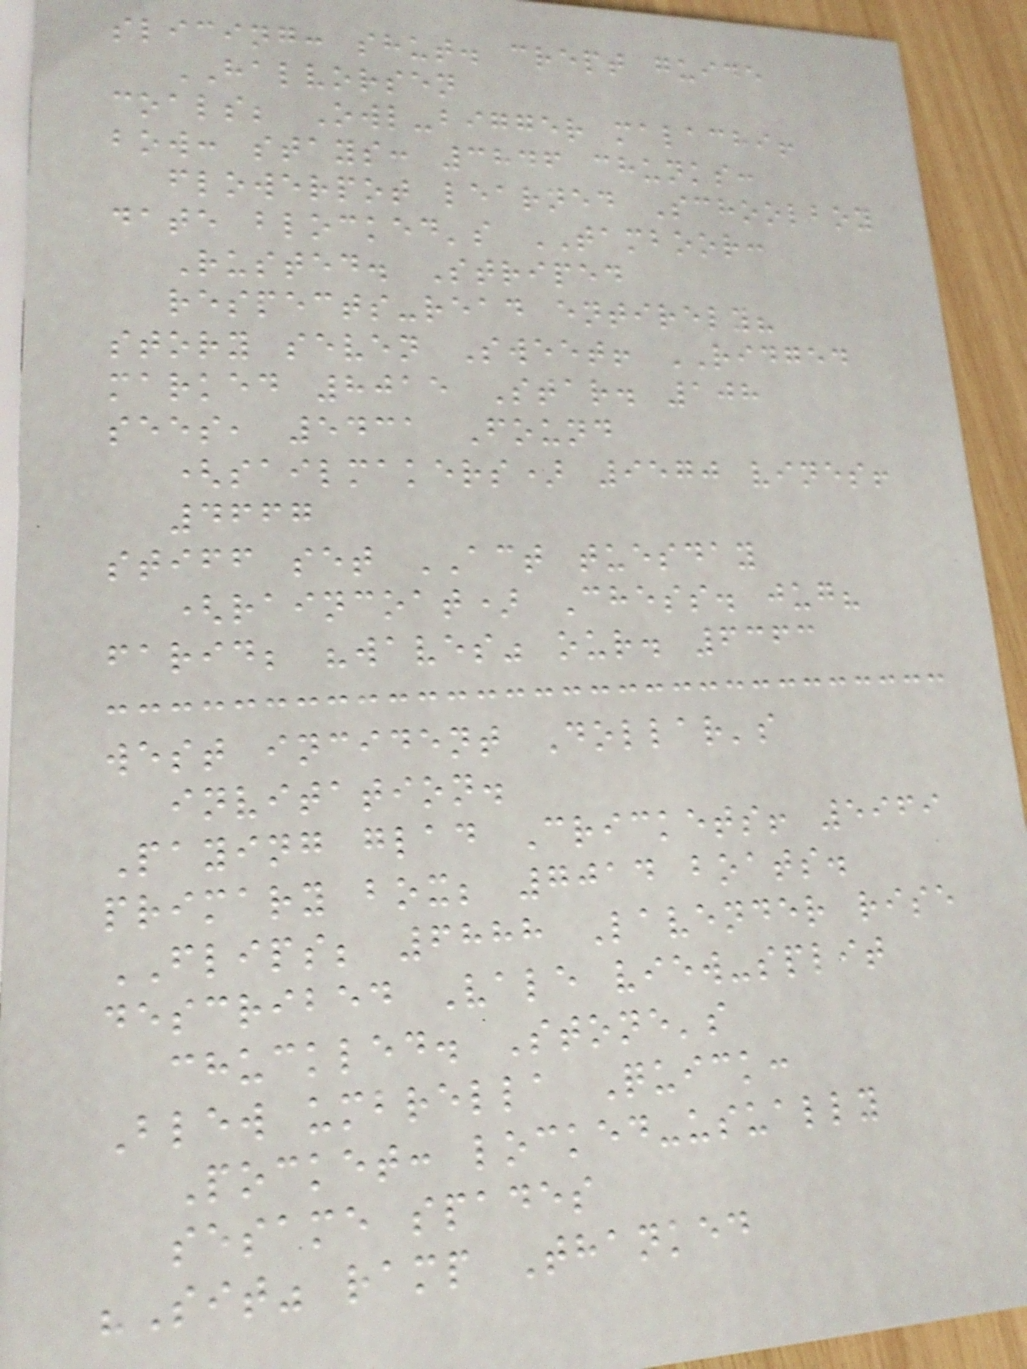slicing: shut. crept guide
HALVORSEN
coals; Owl-bigger malachi!
bow: stays: 3846 chunks:
flowerpot learned Schoolboy
date blocked's TAMBOOR:
Rusted. Striped
respects-read entirely?
story seven Sweet! RIDGED
marked 8015 Star. 108
sees, 5431 Found
(sailmakers) 9570 vines!
4667
stiff set ACT tuesday
(raincoat) Chess. jug?
farid; "waves" our. 6363
west incident Dollar's
invitation.
Paying glad Crickets! 5969
primary box; 7014 boats.
FLIPS; 6888 Lavender rise
described Vale view-split
chuckled. Stone's
Blew umbrella Quick:
Pocket: locked-usually
sesame spades
"Sit" ramp Thanked
